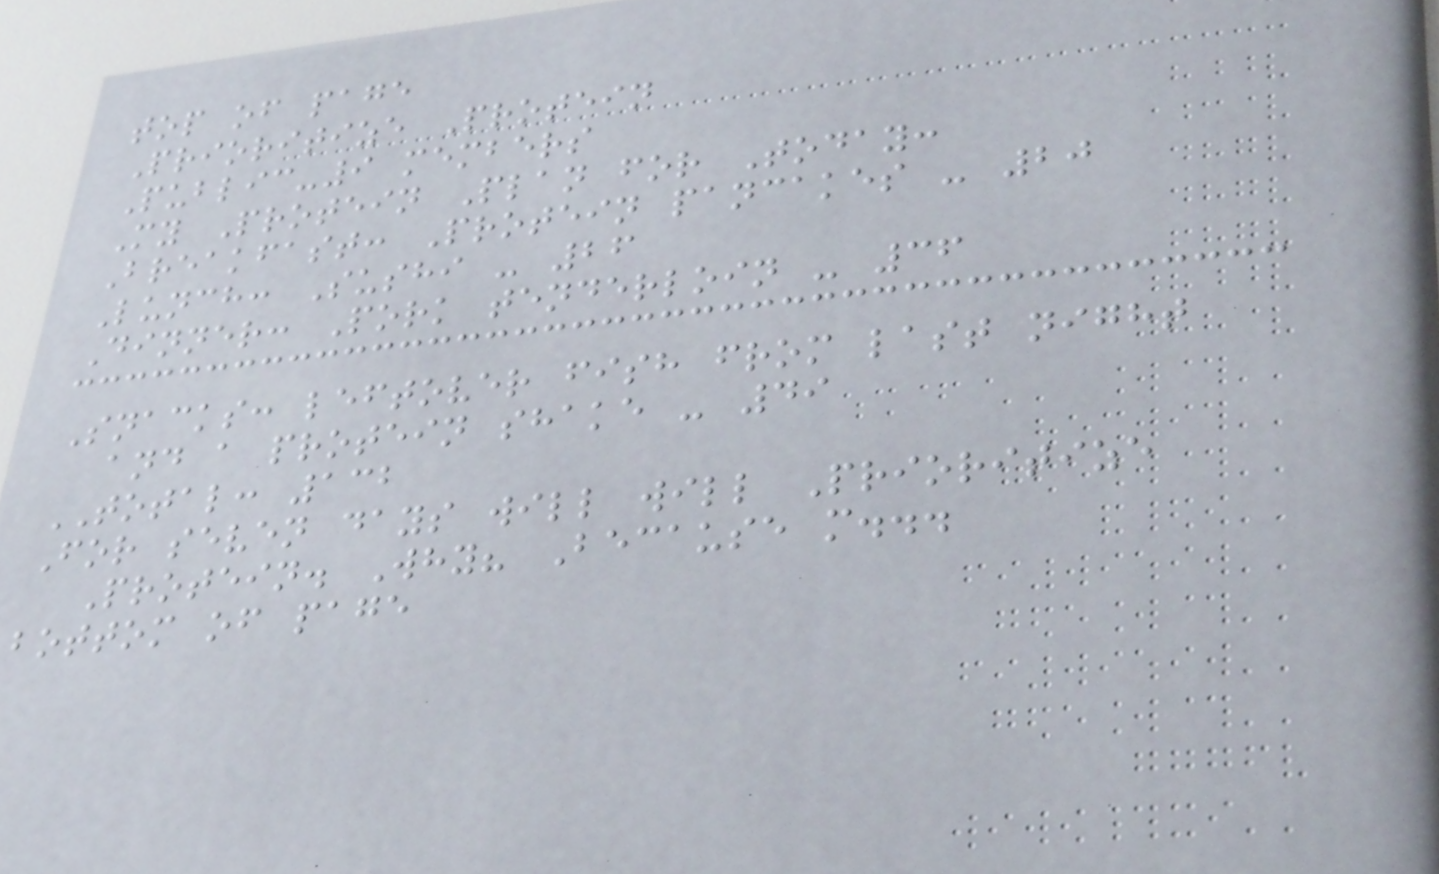top of page
Prioritize Protein
Public-9 members
My Protein Plan for Today:
Breakfast: Protein pancakes - 20
Lunch: Sushi - 26
Dinner: Pork tenderloin - 36
Snacks: leftover fish from last night
and a protein shake - 49
TOTAL: 132
For seven days will will Prioritize
Protein. Why? Because m...
bottom of page
